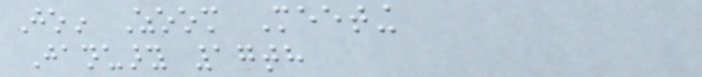Join Zoom Meeting
January 17th
